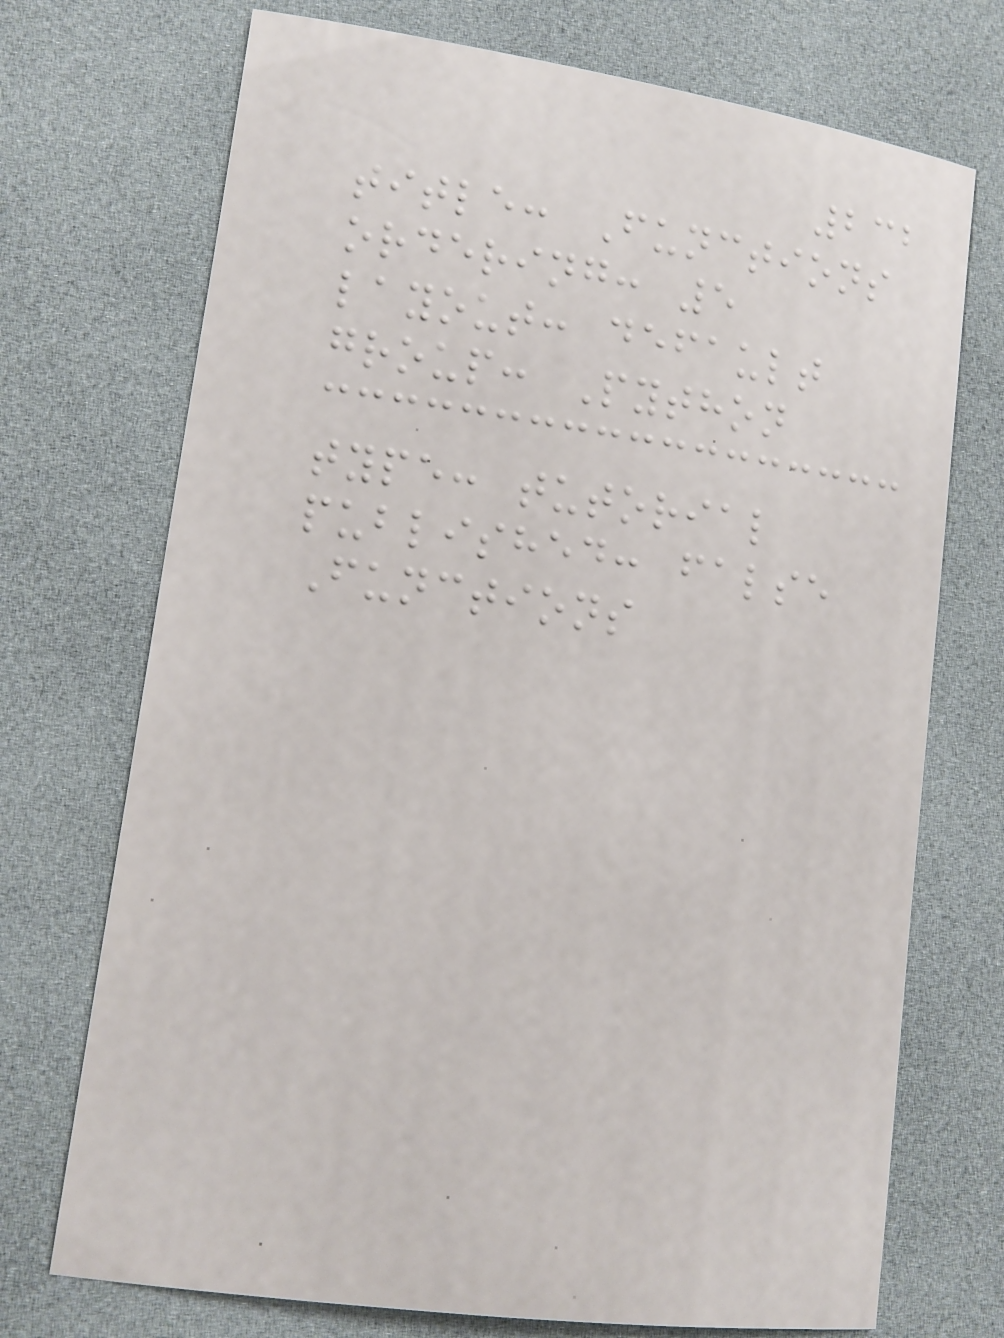232
title: Functions
ordering: 5
layout: default
group: Python
type: tutorial
published: false
Functions
